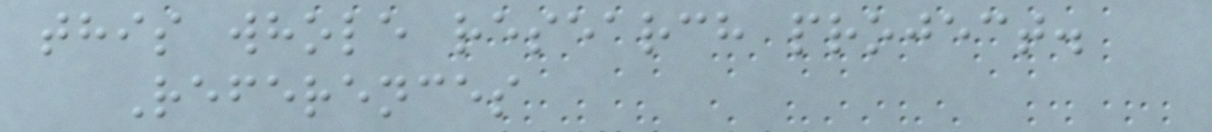this whole research project.
References
